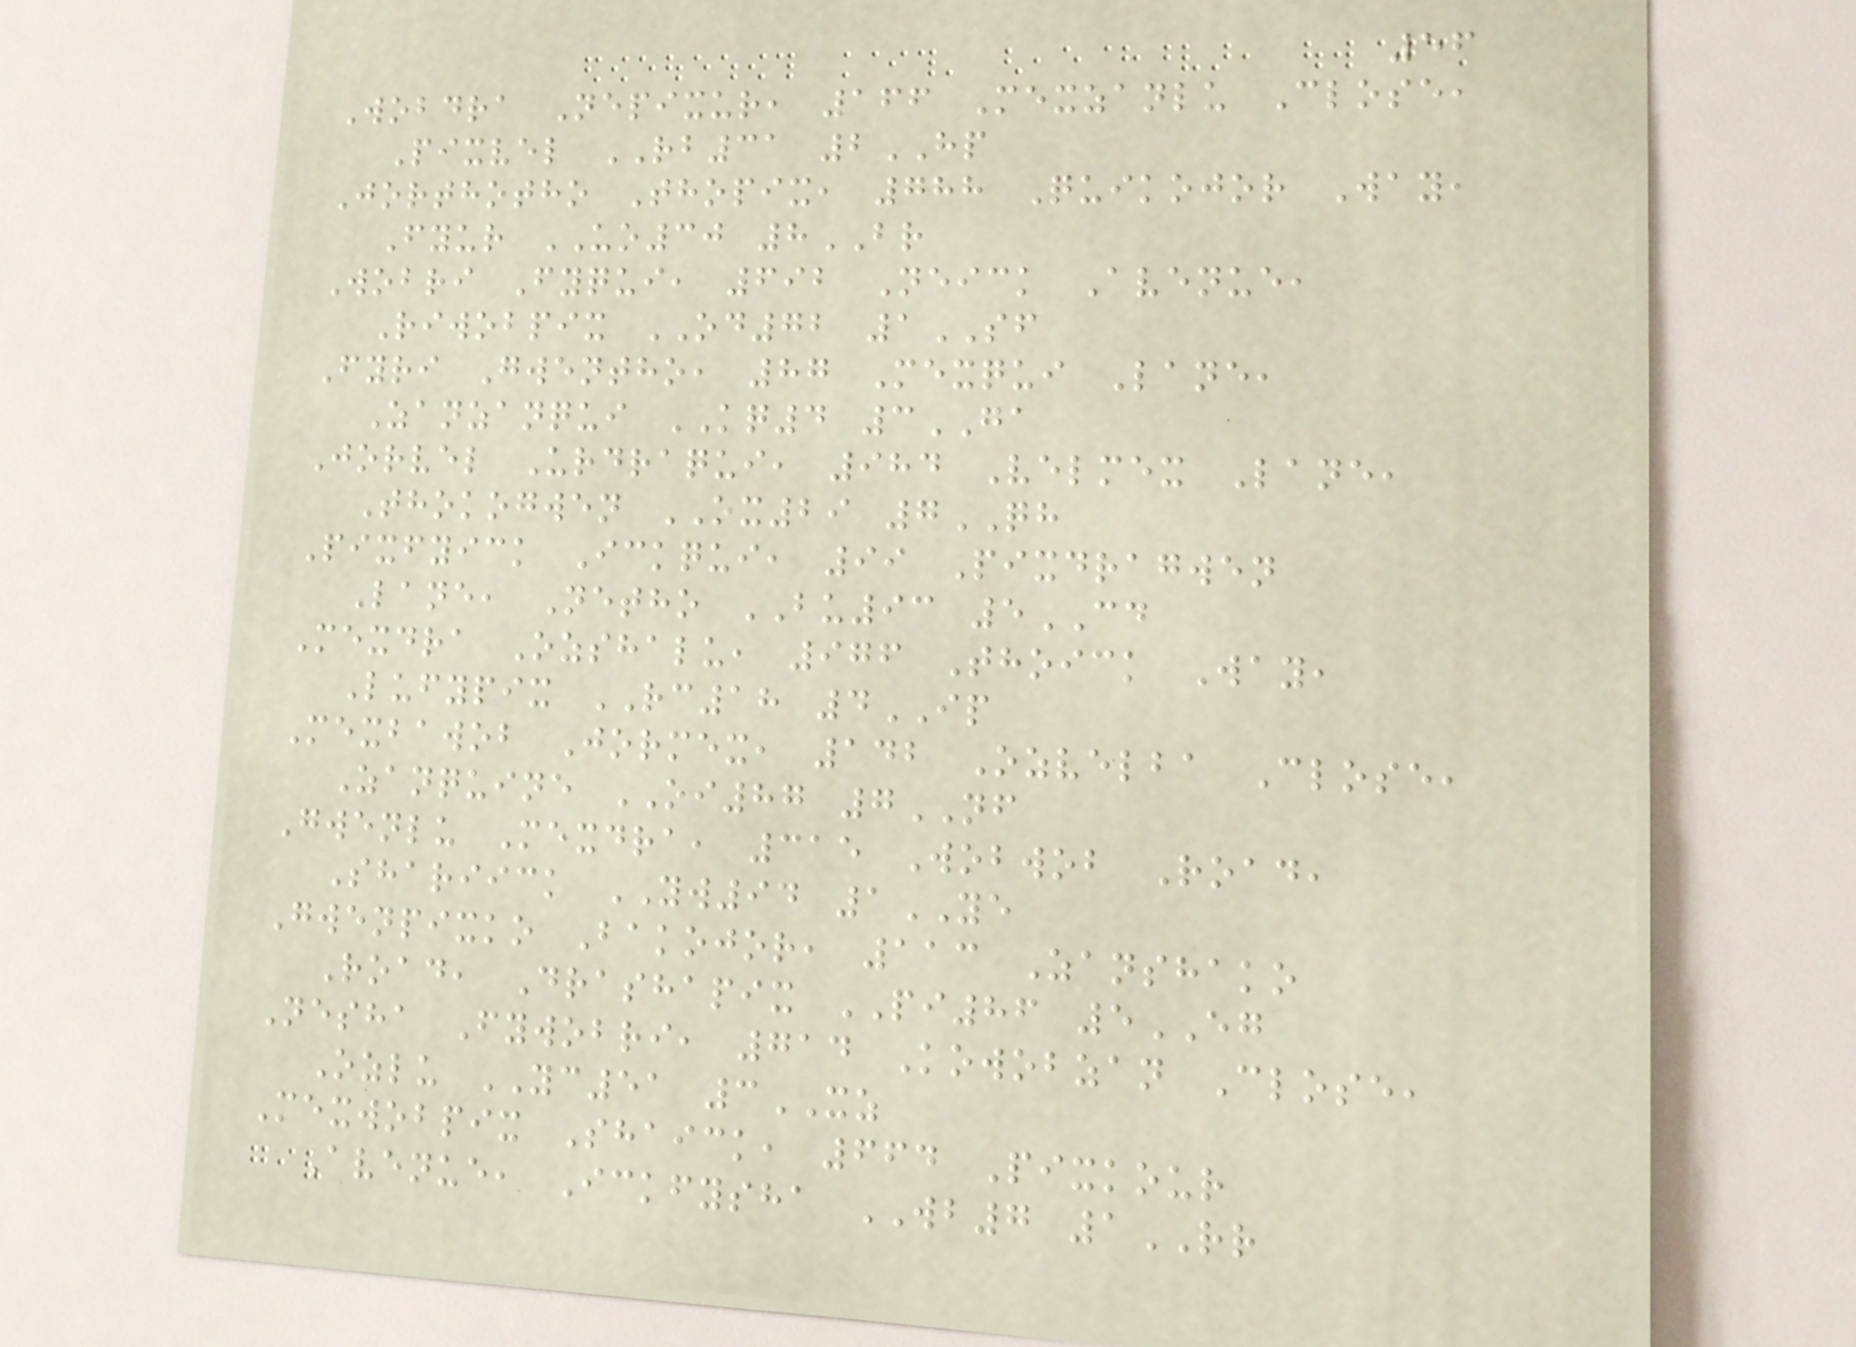56
Wobdra Nepixur, 166 Mexzanlu Close,
Pixvel RB31 2HP
Jorthotho Thopix, 788 Quikojor Way,
Fyur UO30 8BR
Wobri Fyqui, 692 Neick Avenue,
Riwobpix OD72 1SF
Fyri Gwentho, 87 Mexqui Lane,
Zanzanqui KQ4 3GA
Jorvel Urdraqui, 984 Velmex Lane,
Thokogwen OX29 7QH
Pixfyick Ickqui, 99 Pixdragwen
Lane, Netho BU93 5CD
Mexdra Ozshalu, 976 Thoick Way,
Lufypix RC18 4IP
Mexbawob Jormex, 142 Ozvelba Close,
Zanquine OI87 7NF
Gwenlu Mexdra, 315 Wobwob Road,
Shariick YW94 1YE
Gwenpixko Bakojor, 113 Zanshako
Road, Drashapix PI86 5EG
Nesha Fywobri, 714 Kowobzan Close,
Ozlu YC51 3XZ
Mexwobpix Shaick, 664 Pixkour
Avenue, Ickfysha WB7 1RR
